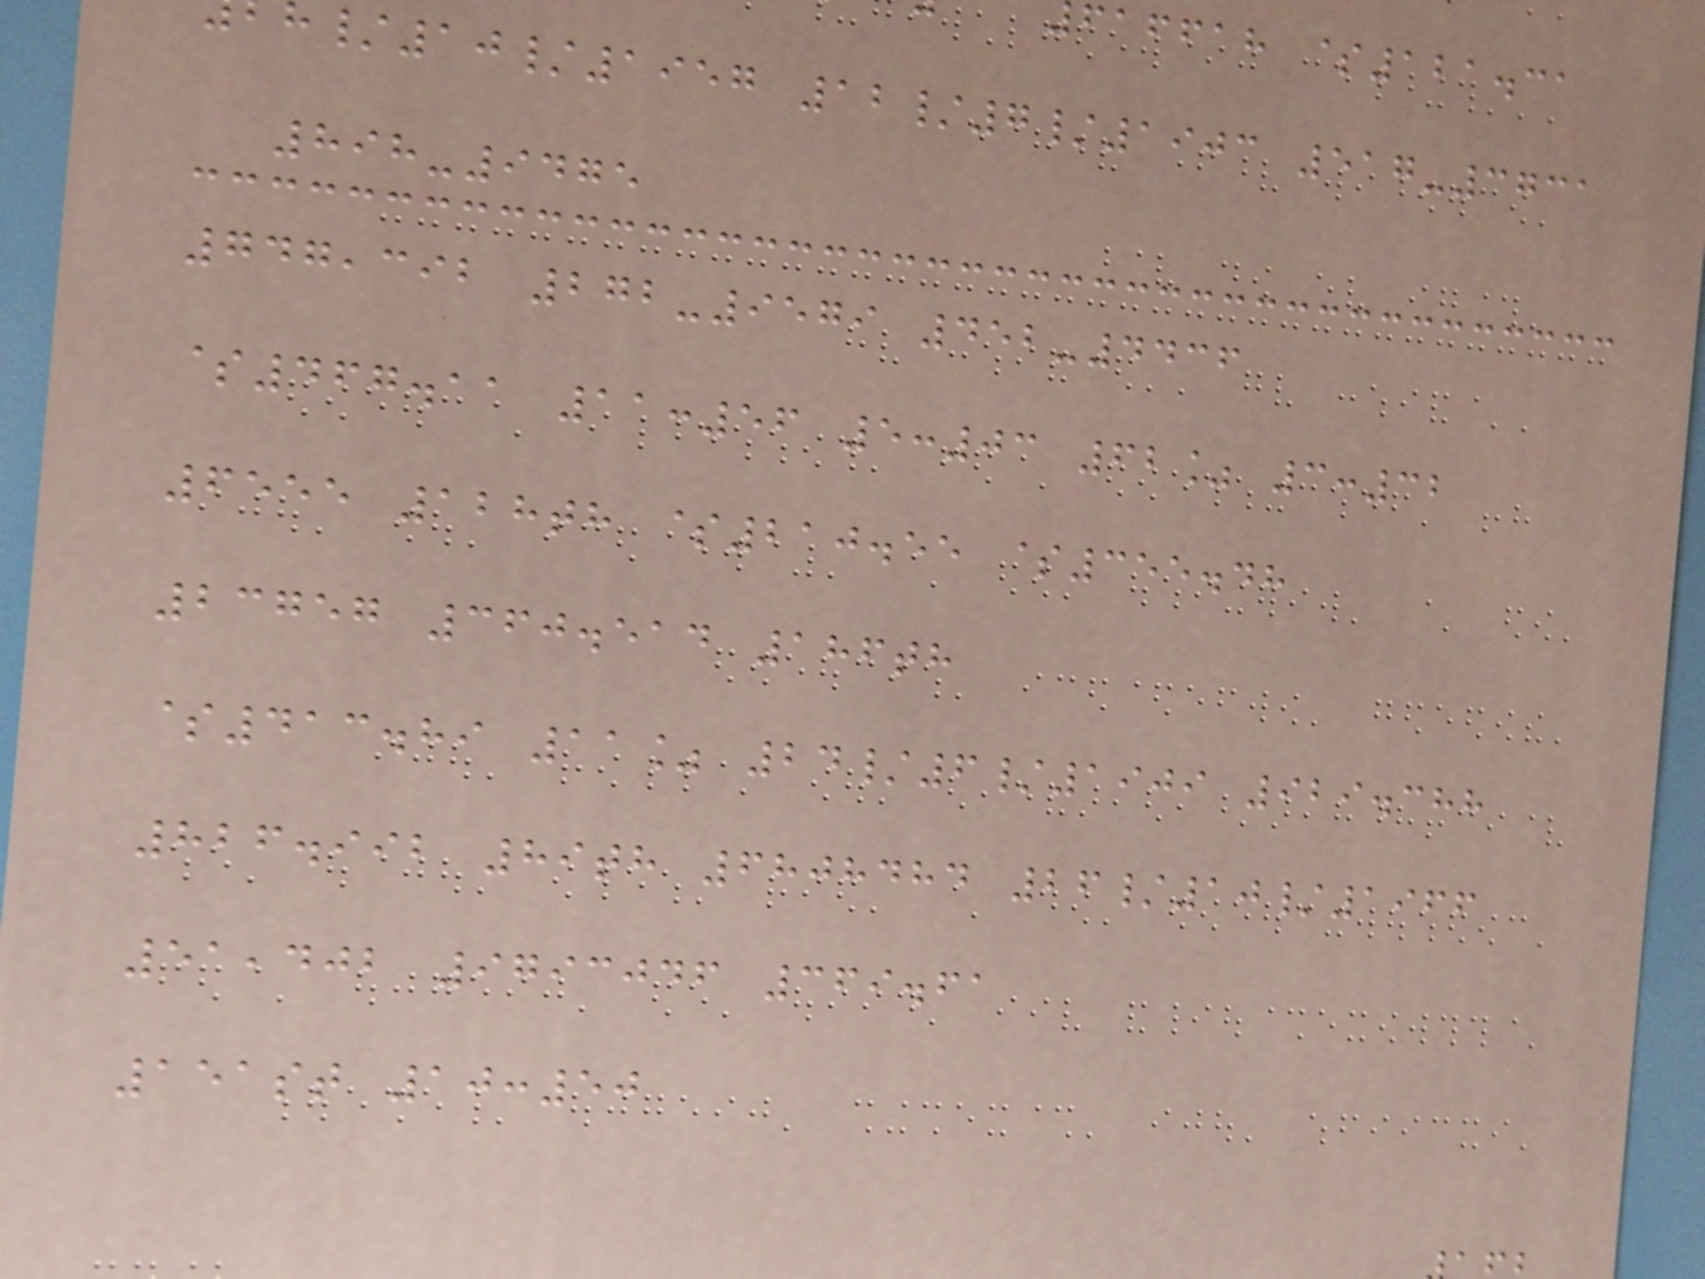faffah $121.31
/10/1957 12/7/1903 517-3731
898-9475
747,392 272-9579 452-4436
$467.11 11:56 5:03 62% 3:32
6555 128th $210.55 $355.48
23757 360.514 186th
$413.89 11% 24/6/1909 929.388
826.992 89th 6808484 26/10/1966
51,402 9793046 369.61
151st 10:50
